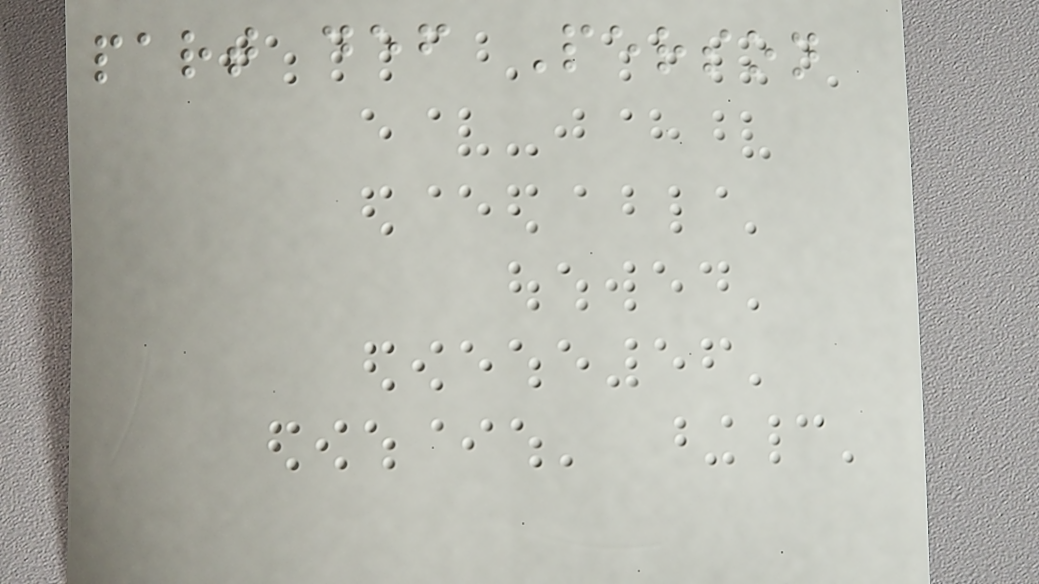part def Person
